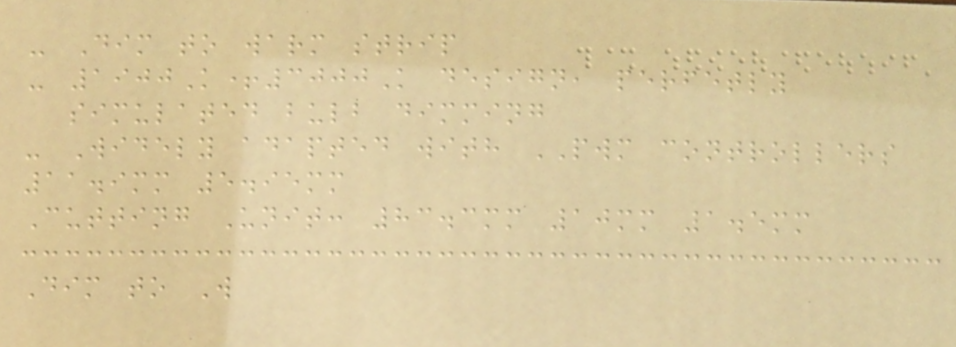- Dim to warm strip
- 1900K+3000K design, perfetly
simulated bulb dimming
- Widely adapted with PWM controllers
11.9mm 5.95mm
Cutting Unit: 83.3mm 10mm 1.5mm
Dim to W
